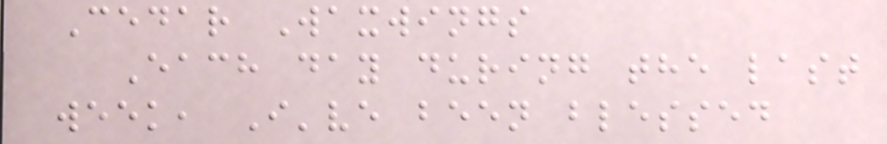Cedar Waxwings
Each day during the last
week, I've been blessed
